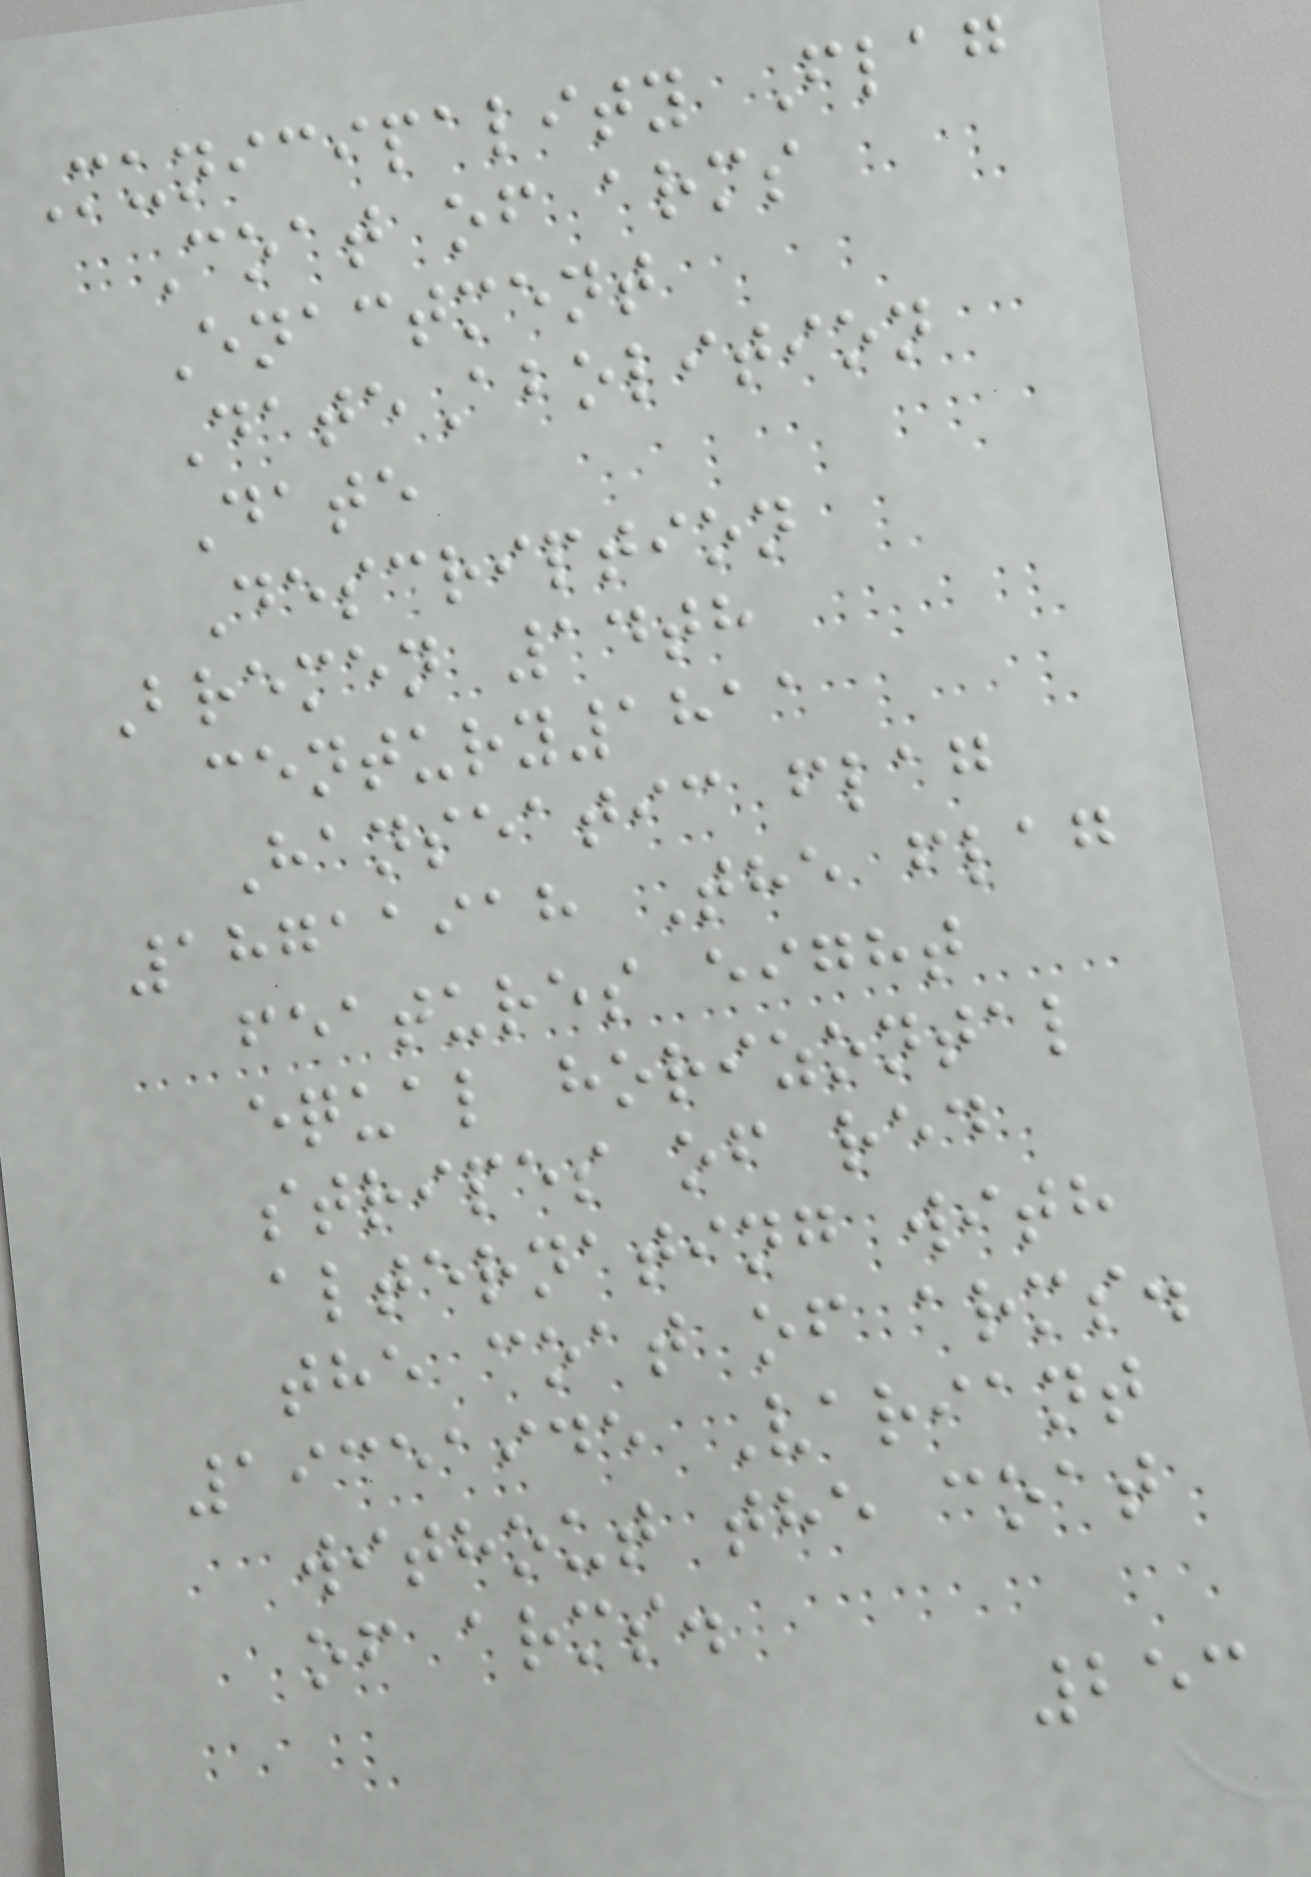Municipality Flag
Coat of arms
Enactment
DateAbolition
Date
Description
Bremen 14th
century1811
Hanseatic flag
18711918 The flag
features eight
equal horizontal
stripes of red
alternating with
the coat of arms.
19351945 Variant
without the coat
of arms.
253
